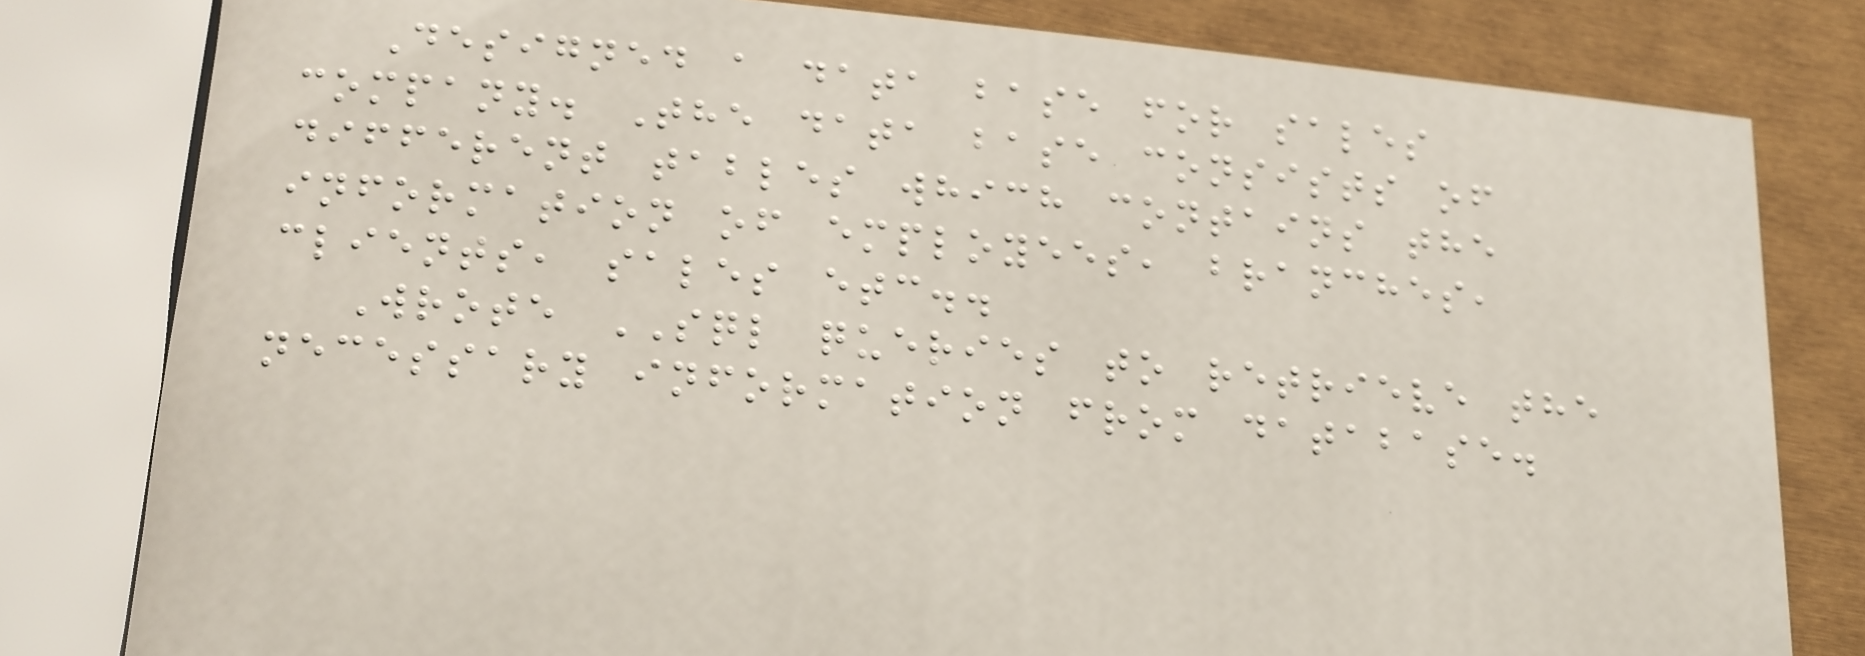Designed a data base for sales
company. The data base consists of
different tables which contains the
information of employees, branches,
clients, sales etc..
Wrote SQL queries to retrieve the
necessary information from database.
